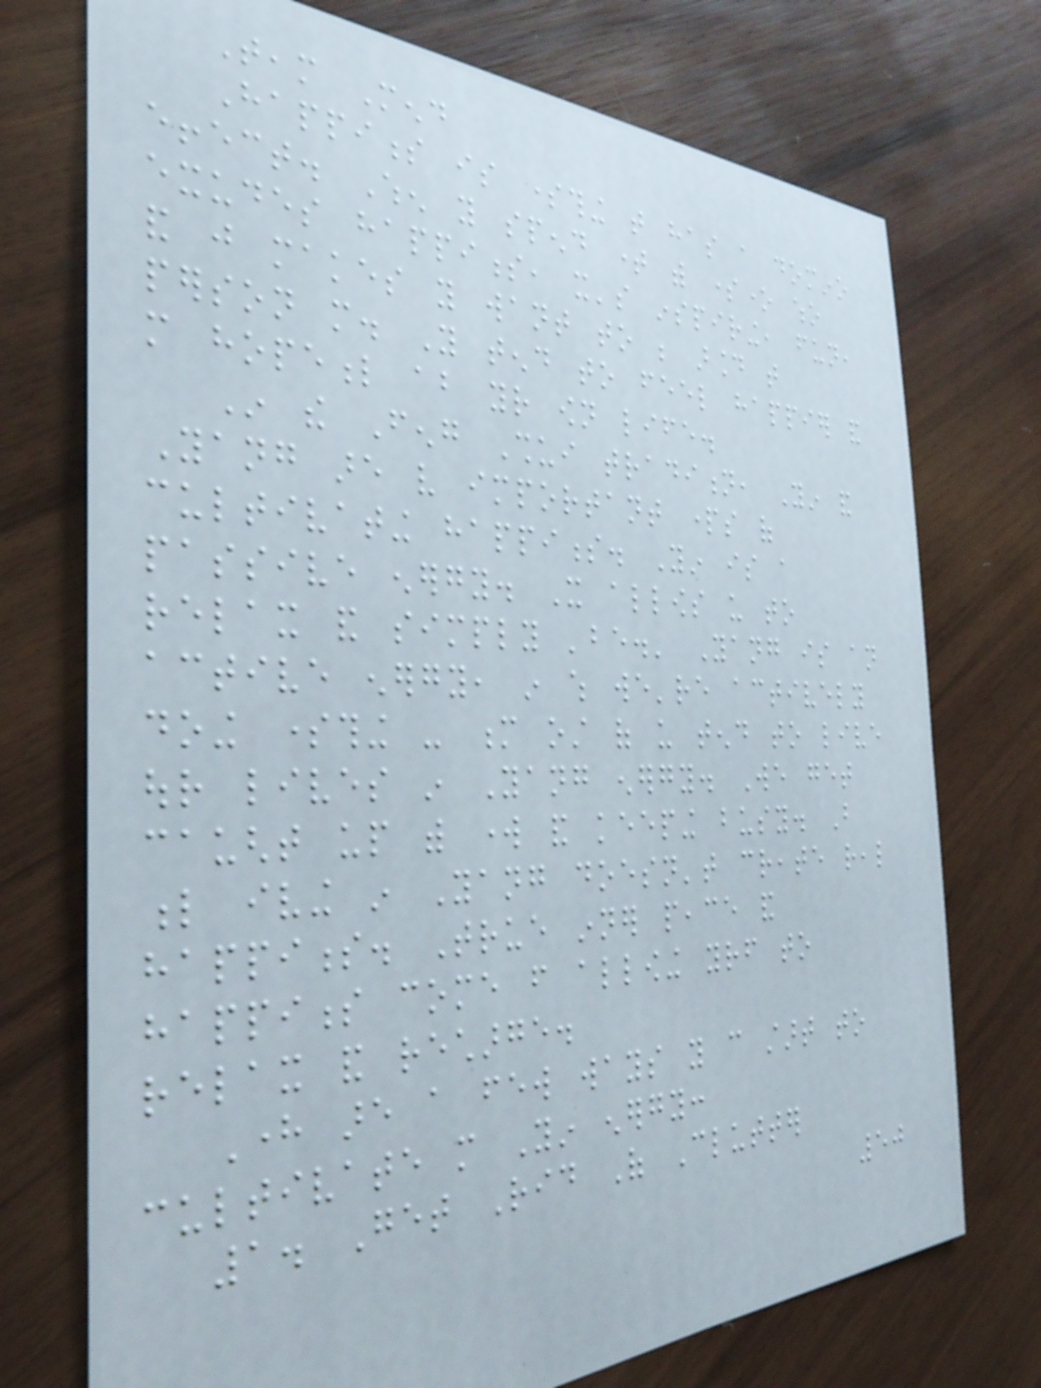Team Mend
Happiness is something that has a domino
effect. When you spend time with someone who
exudes happiness, it's inspiring, fun,
and just makes you want to be around that
person more. You tend to feel happier and
more hopeful about your own life.
In the Feng Shui tradition, Yin and
Yang are very important parts of
cultivating happiness. Yin is a
passive energy. It allows us to
relax and simply 'be.' Yang is an
active energy, in which we're actively
doing something - m ost of us tend to live
our lives in Yang energy. We get
caught up with work and keeping busy. But
l iving in Yang doesn't create real
happiness. True inner peace and
happiness come from allowing yourself to
relax and recharge.
Here are a few ways you can start to
cultivate more Yin energy:
1. Get Rid Of Clutter
50
